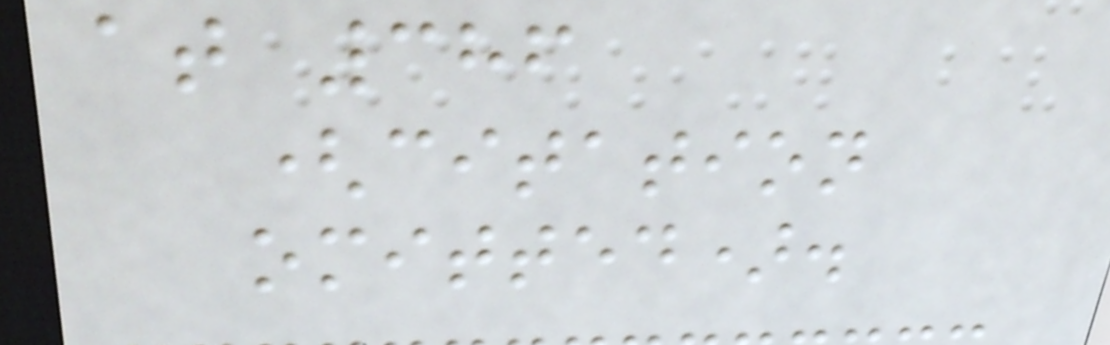at 386
(citation
omitted).
